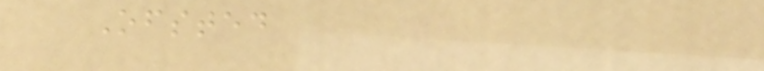Ofsted
